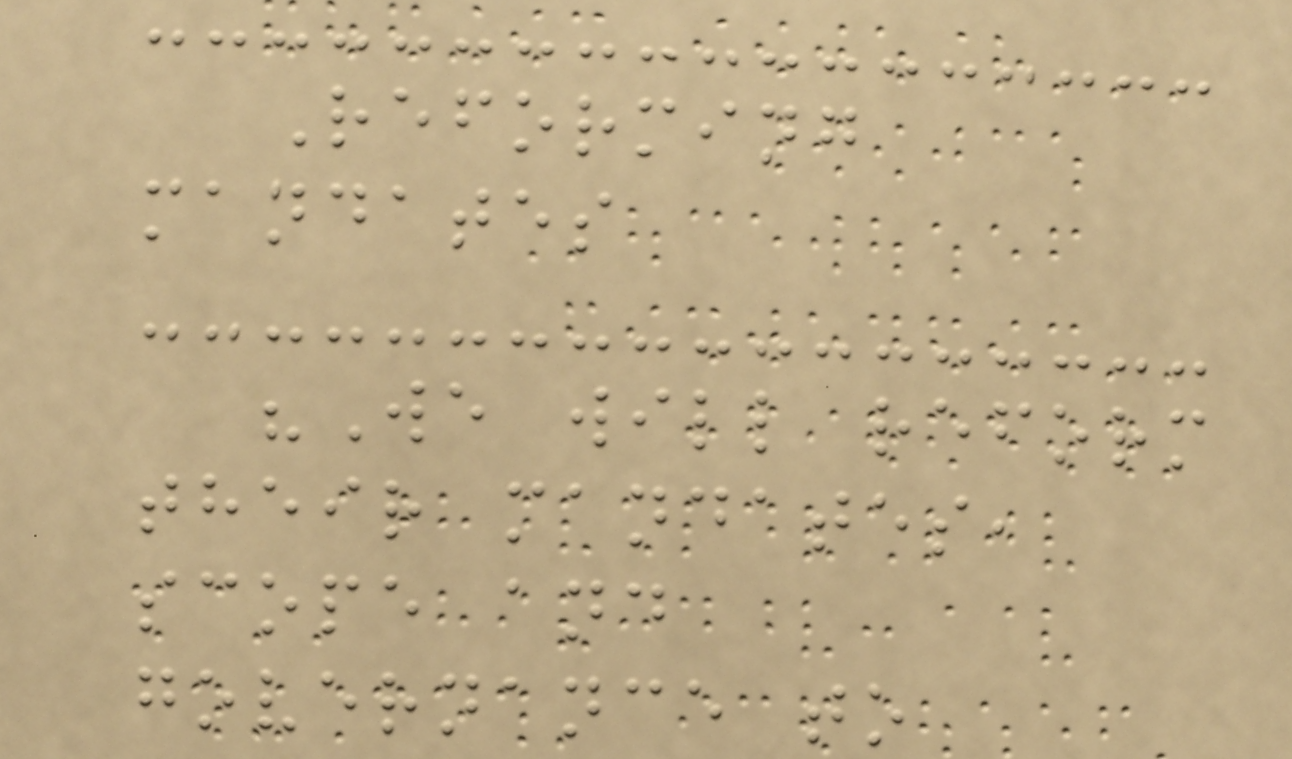Reforming
mandates
"We will reform
their mandates,
scope and
governance to
